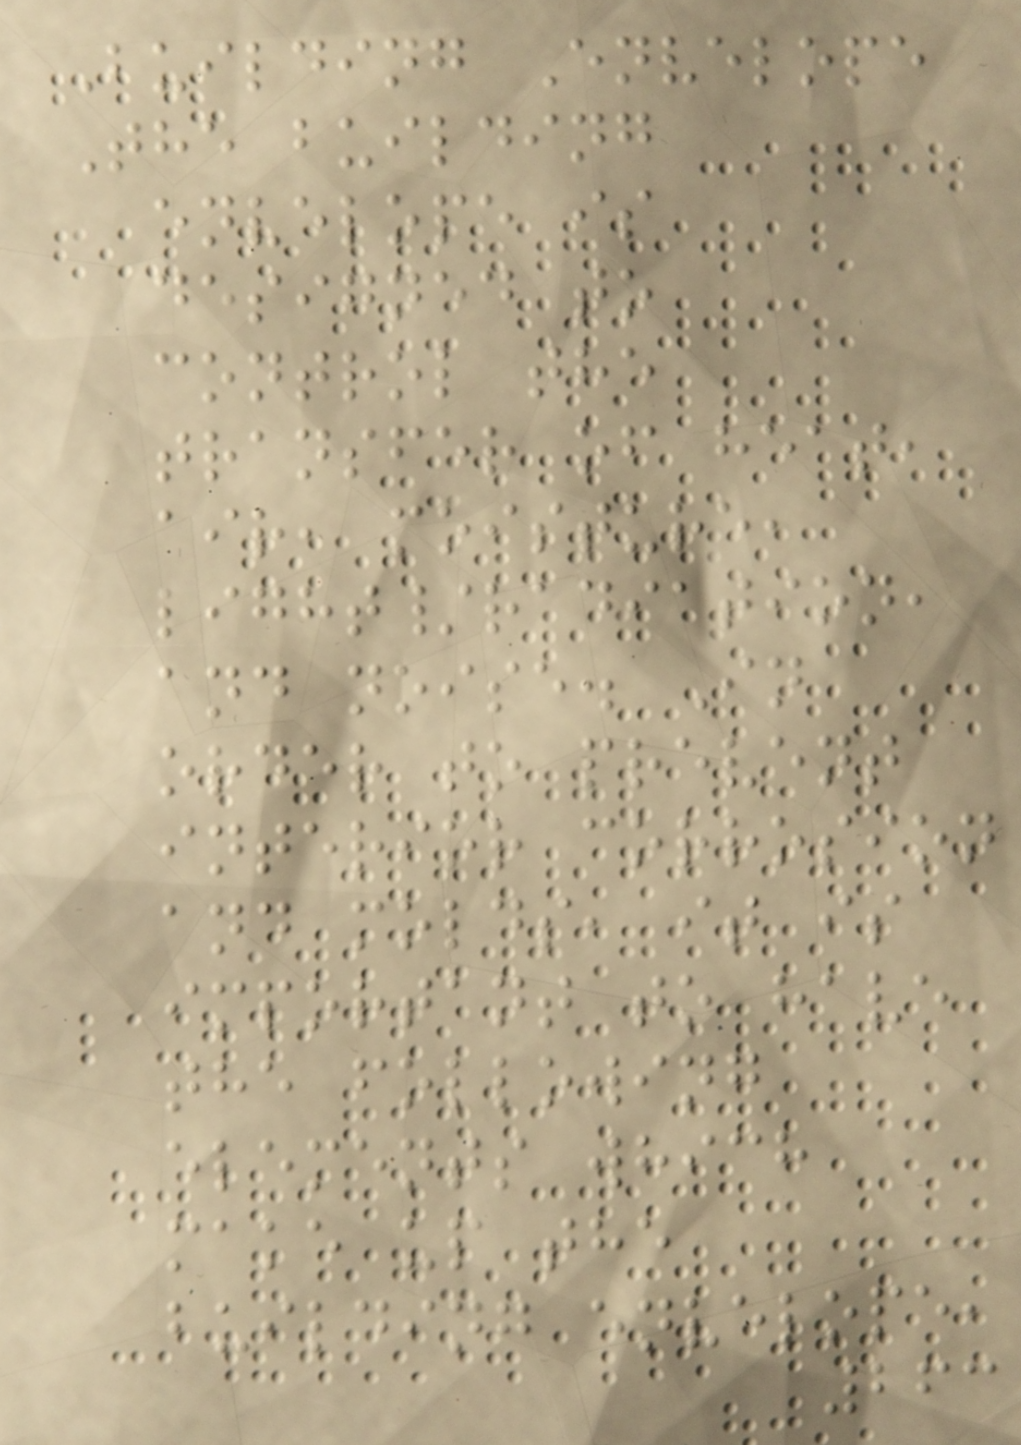Building Envelope
The building
envelope is
designed to
control the
transfer of heat,
air, moisture,
light/radiation,
and noise. In
order to prevent
interior corrosion
and molds, it is
important to have
the following
elements which
make up the
building envelope,
263
